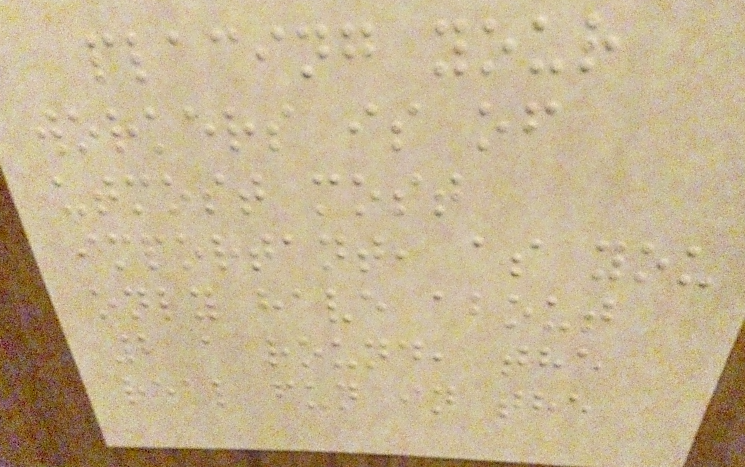placing your
workers is of
utmost most
important, as you
only have about
2 a round, the
real fun in the
